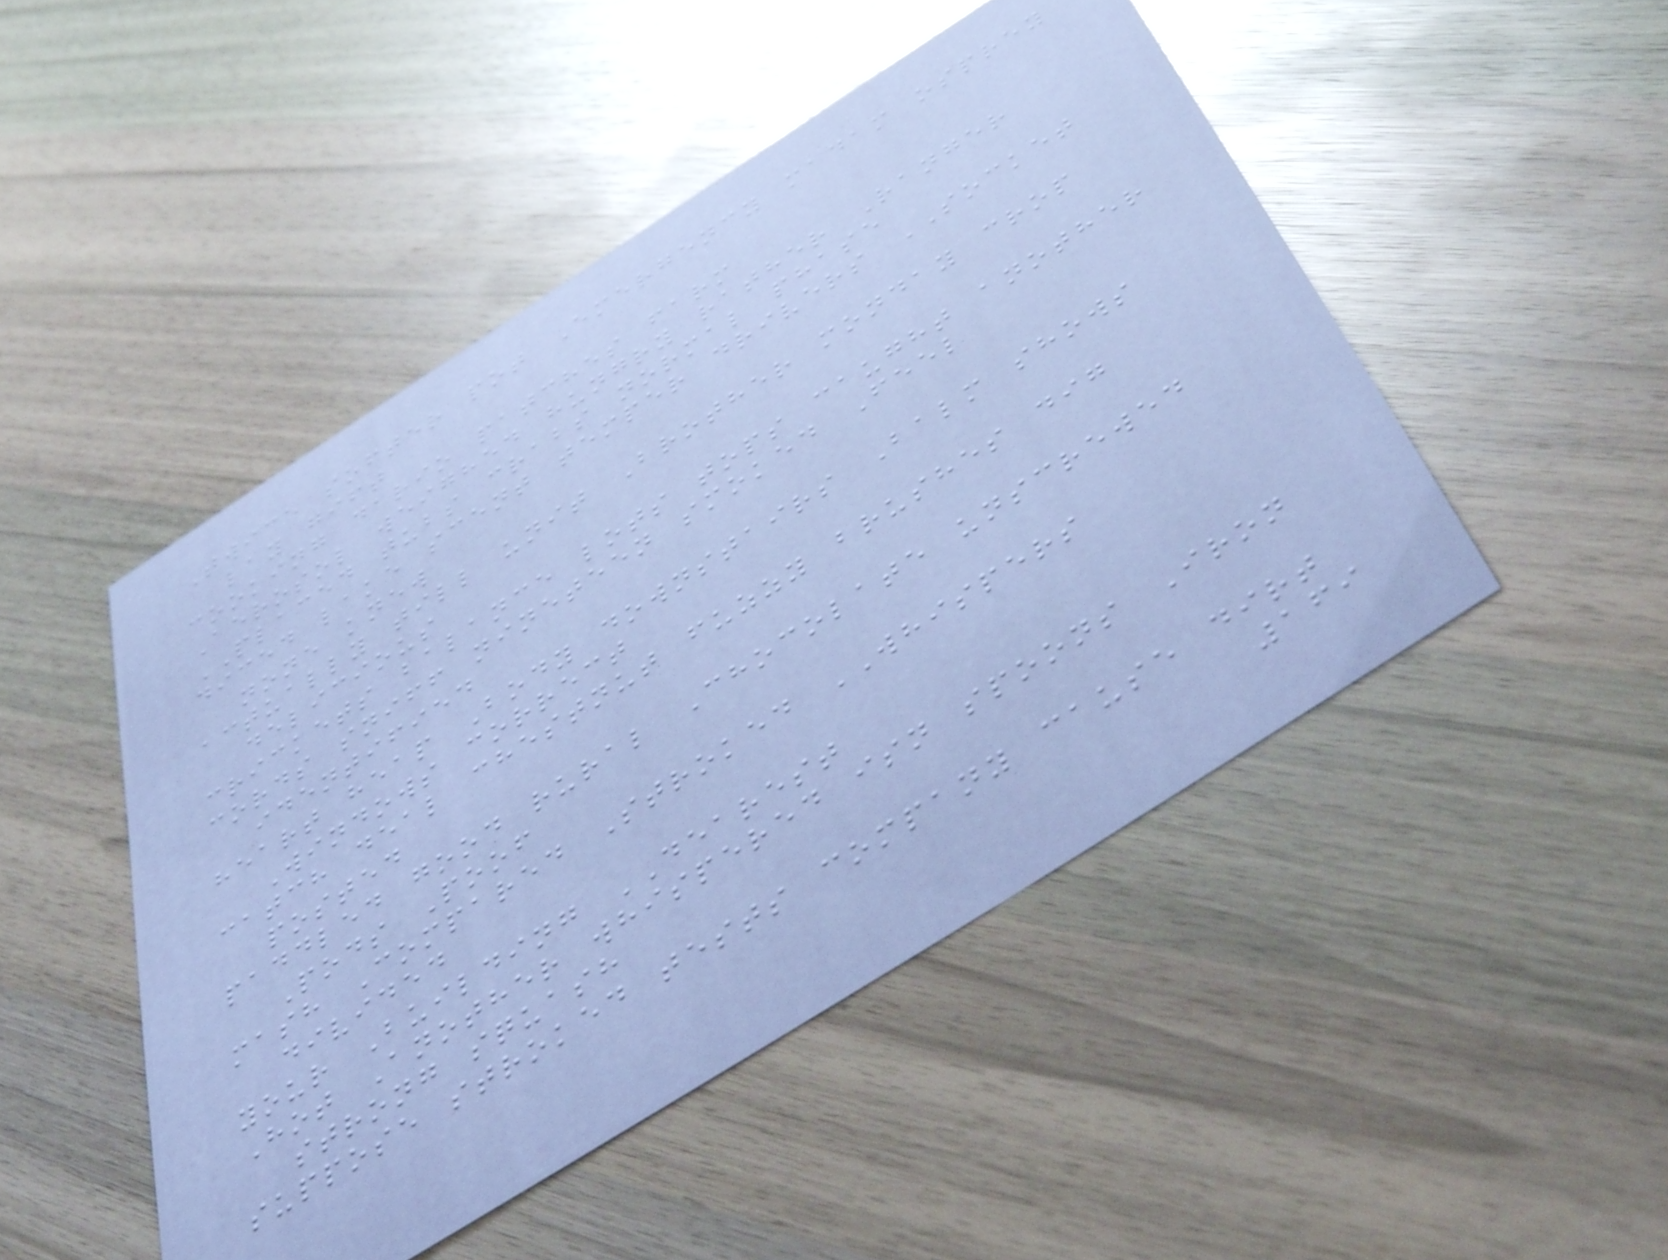Twice softer pot Emergency madam osprey
lay gift
cooking dario patches farm
Aerosol weighed hungry rather Ranger
PLACED tubs crabs normal phase
diced lake scent temper drivers SOCKET
none knew
actually till unit Brother monday crop
delicious
crickets balance lots tops caught another
cords sniff nineteen smoked Feel
identified
heart heap Body downstairs Balm shows
Windows correct
catch deal chestnut fuzzy brushes dig
posted
paddled good rural Chocolate unscrewed
Pods Poof
mash Compared Stroked WHISPERS
divided
your Building DEAREST
Hot Another whispered isn spoons Iron
strong squash
suppose stroked tests company cause dirt
169
